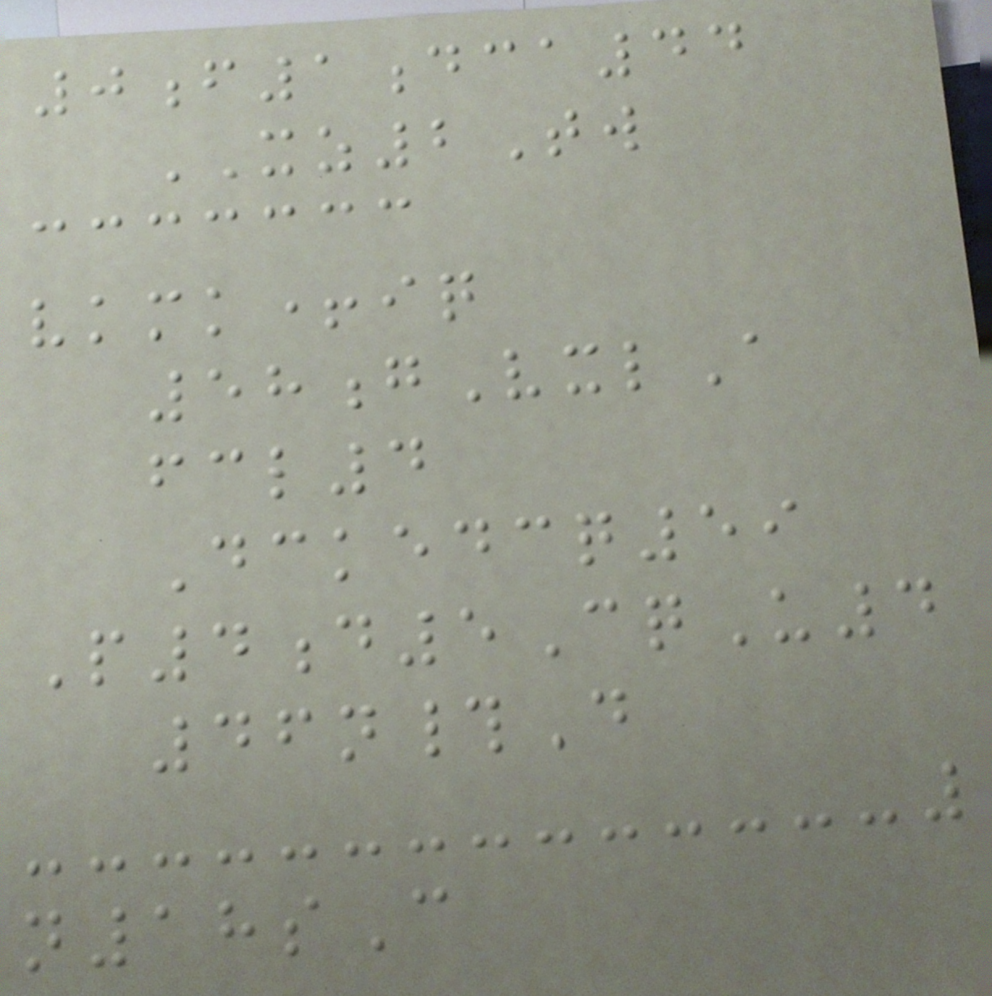0f1dca44
XZ2Tw
vkmk+iq
58gVxlA
fcl4
Dckedcq59
P4d5CqU4
46n#D
n18sC
